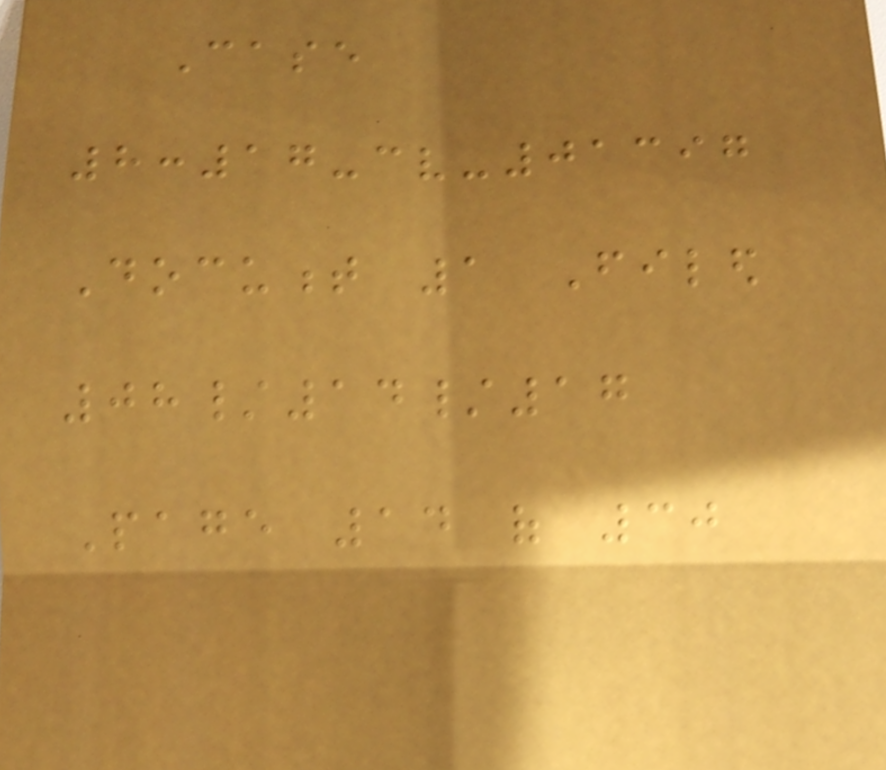Case
8:17-cv-01397
Document 1 Filed
08/14/17
Page 14 of 30
